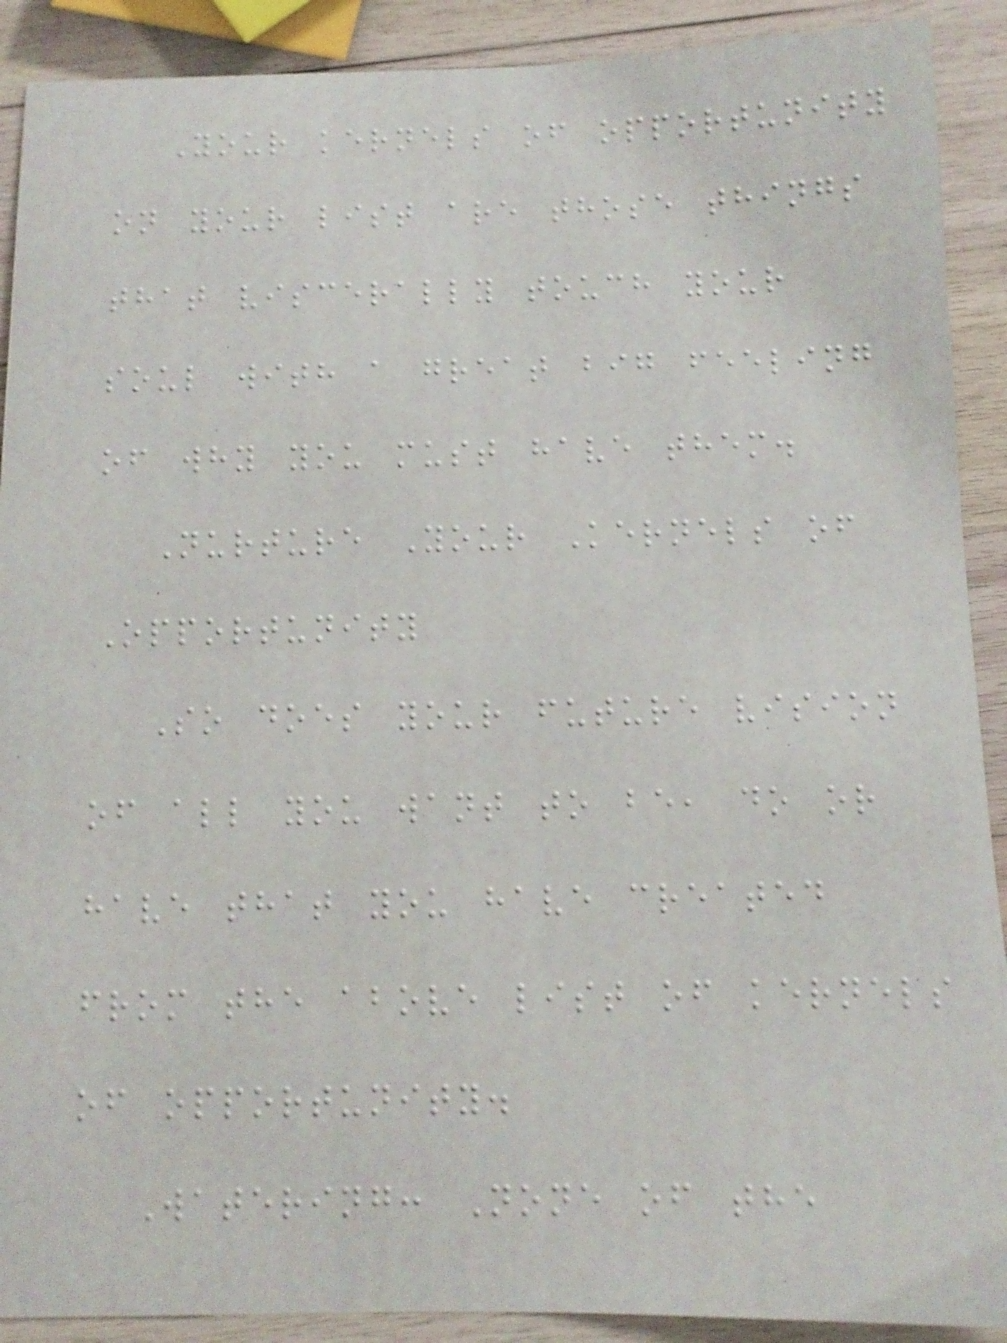Your kernels of opportunity
on your list are those things
that viscerally touch your
soul with a great big feeling
of why you must have them.
Nurture Your Kernels of
Opportunity
So does your future vision
of all you want to be, do or
have that you have created
from the above list of kernels
of opportunity.
Watering: None of the
